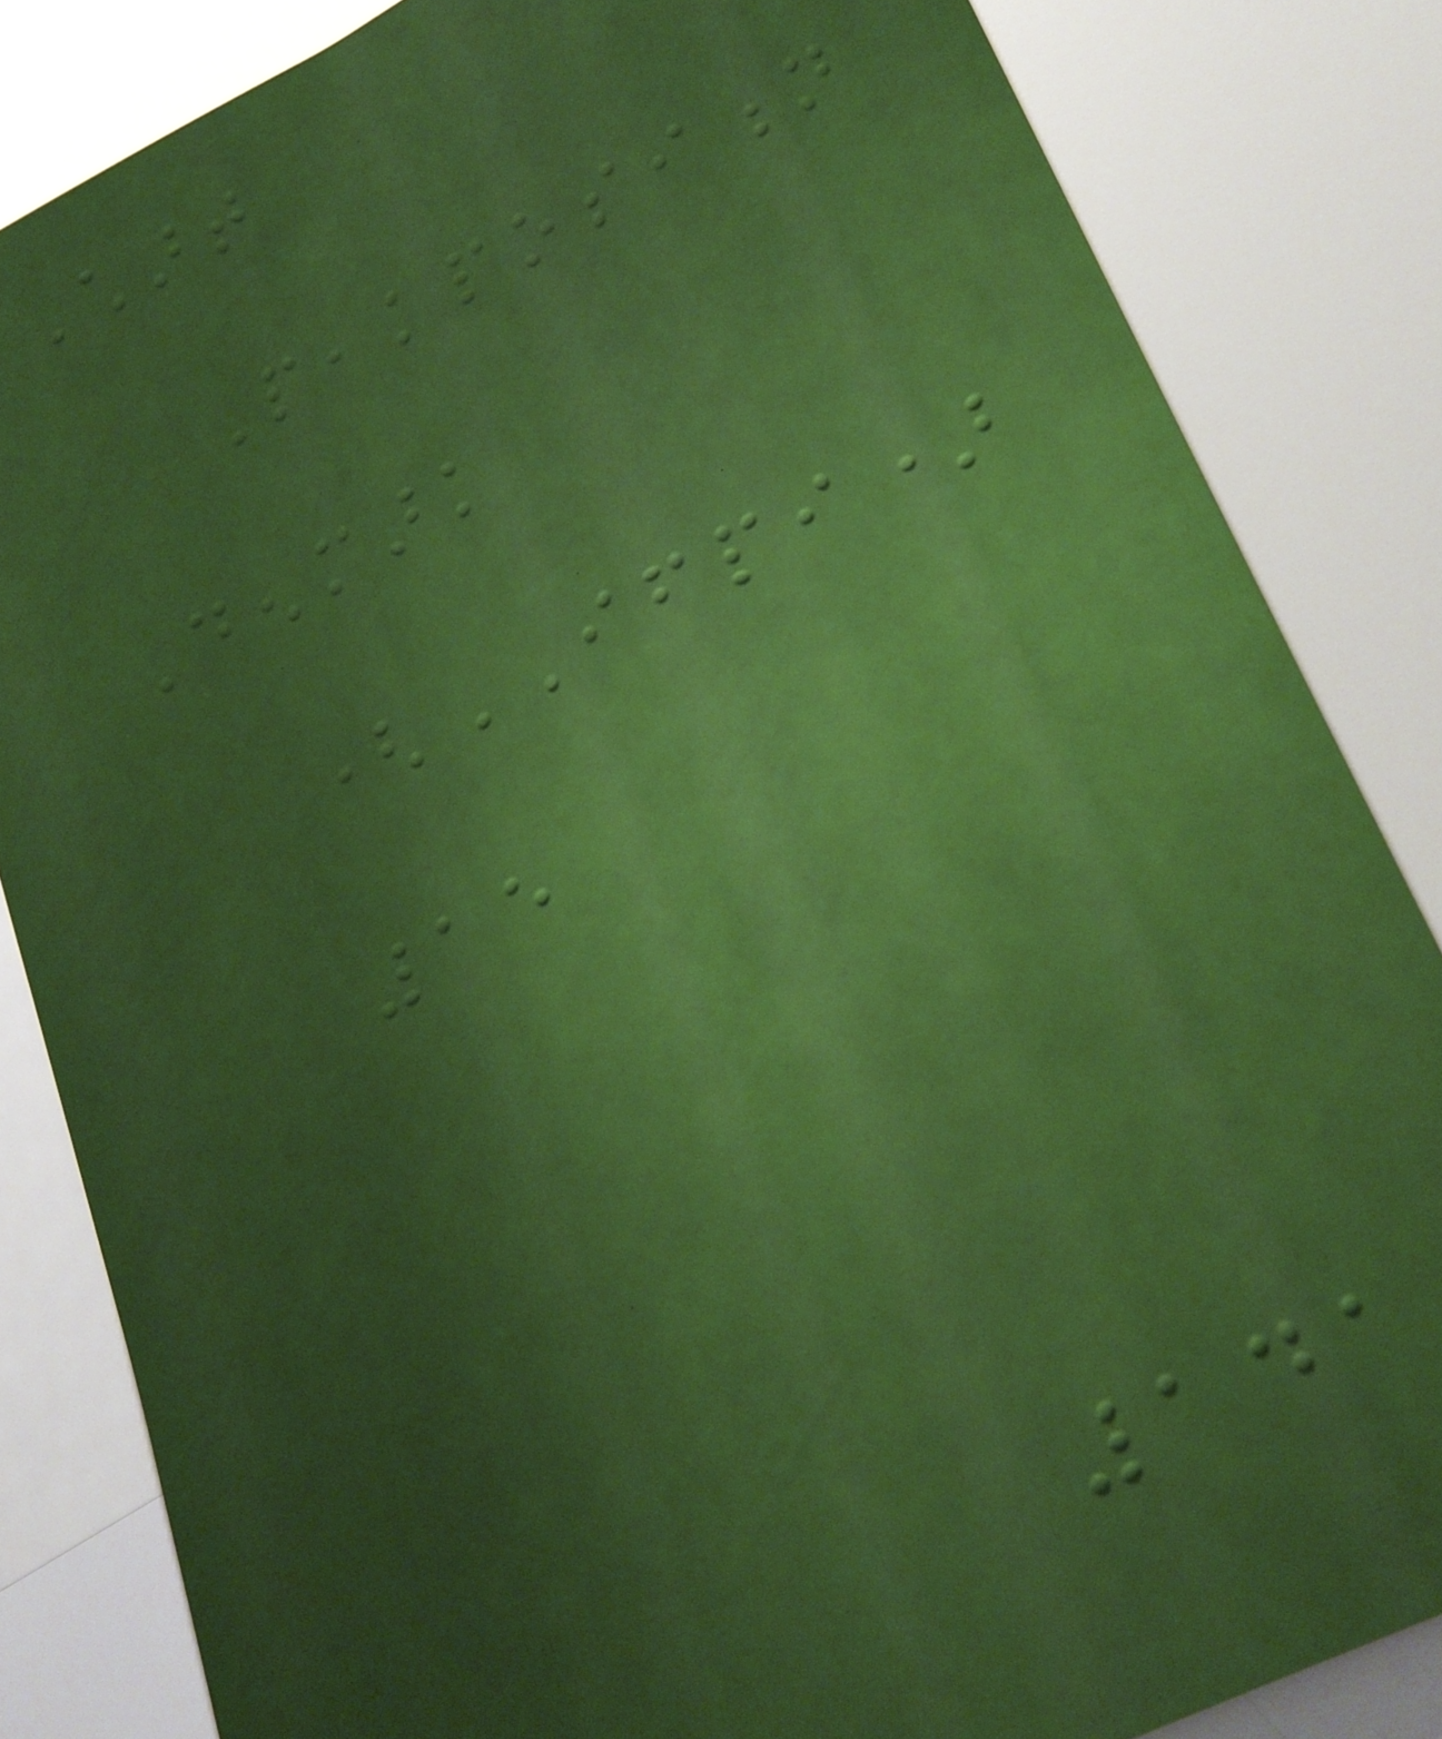Chart
Peakposition
Denmark
(IFPI)
15
141
